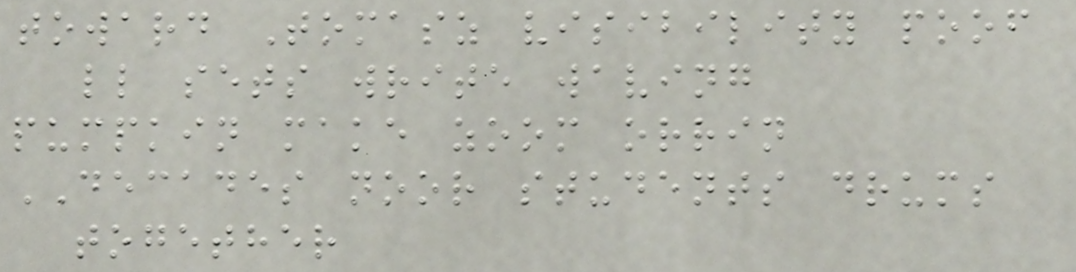toward Tomasz visibility poof
ll sets write waving
pumpkin make zoom orrin
DECADES noor students drums
together
